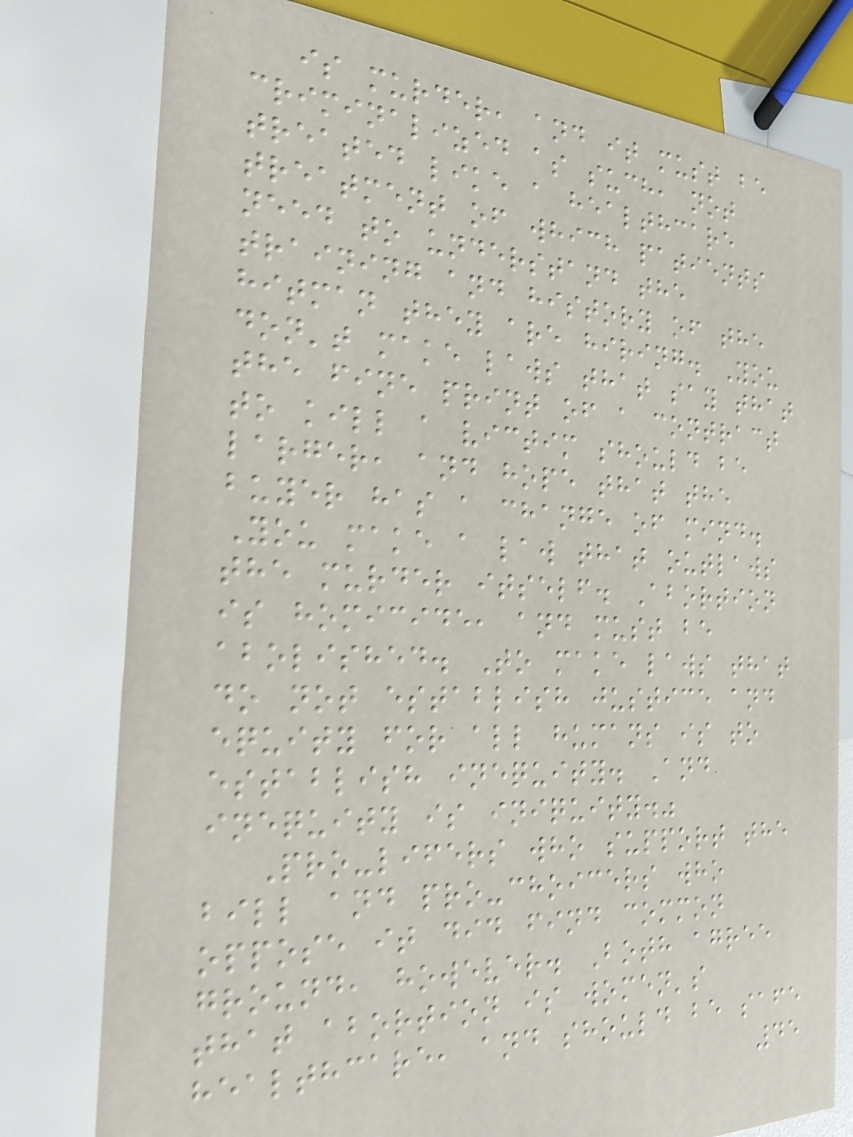is murder, and it must be
criminalized as such, not
treated like a healthcare
treatment of which patients
need to understand the
training and history of the
hitman they are hiring. You
don't make laws that say that
the fine print of a contract
to kill a victim should be
larger, and hope that the
buyer has a change of mind.
You make a law that outlaws
the murder itself. Abortion
is homicide, and must be
abolished. To make laws that
do not establish justice and
equity for all humans is to
establish inequity. And
inequity is iniquity."
Pro-lifers who support the
bill and pro-choicers who
oppose it did find common
ground, however. Both agree
that abortion is women's
healthcare, and should be safe
45
